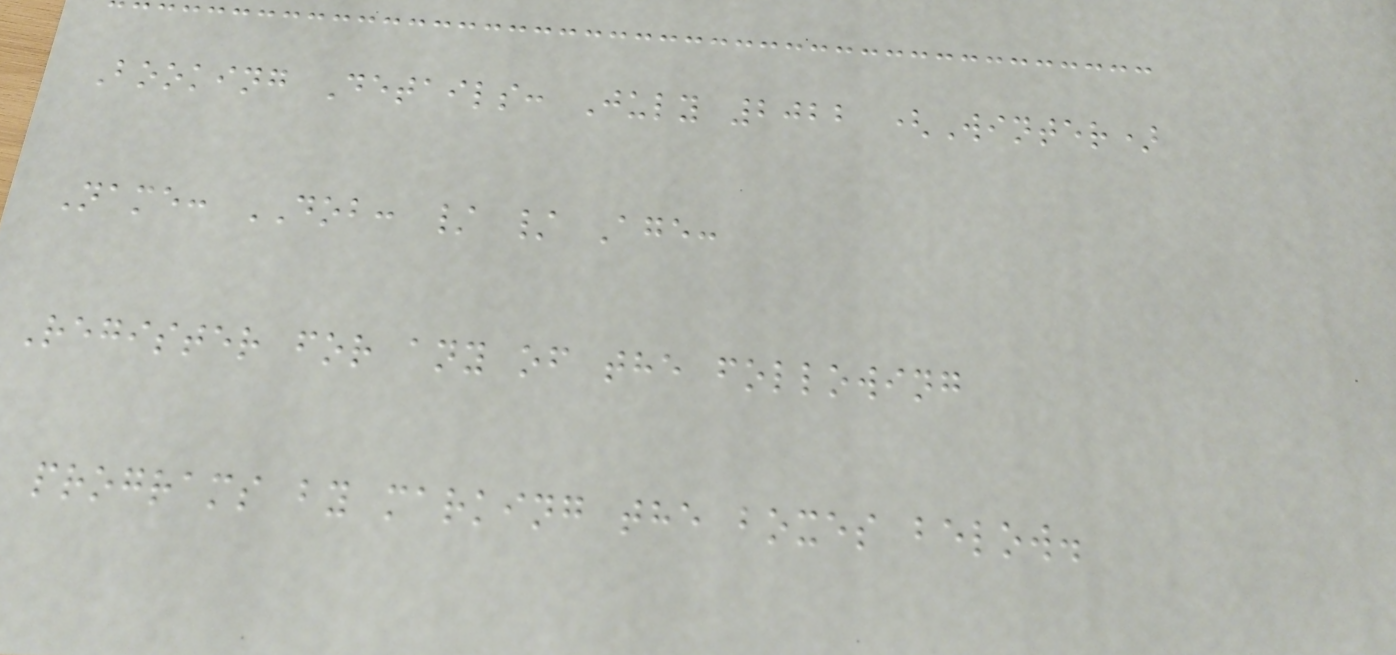Booking Details: July 2022 (Winter)
Name: DOB: / / Age:
Register for any of the following
programs by marking the boxes below.
